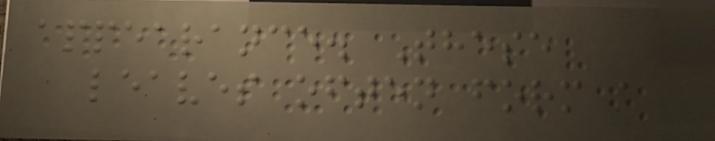appearance. These
leaves often form a
